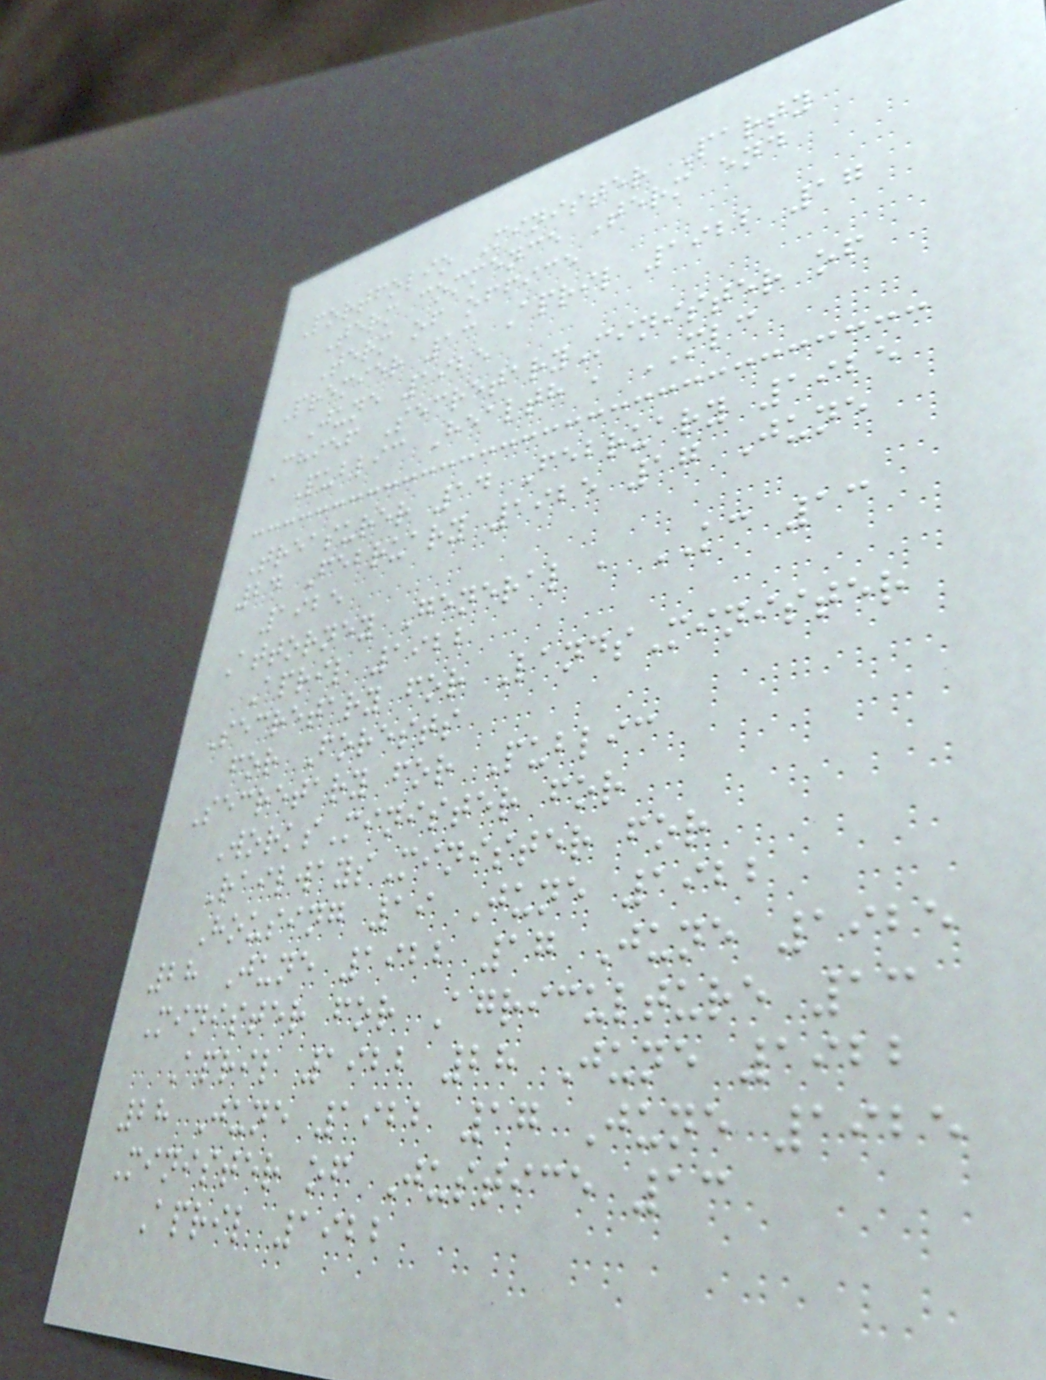Portfolio Minister Party
Term commence Term end
Term of office
Premier 13 April 1922 17
June 1925
Chief SecretaryMinister of
Public Health , MLC
Treasurer 14 February 1925
24 February 1925 17 June
1925
Attorney General , KC 13
April 1922
Secretary for LandsMinister
for Forests
Secretary for Public
WorksMinister for
RailwaysMinister for
Housing 19 June 1922
28 June 1922 17 June 1925
Minister for Agriculture 13
April 1922 28 June 1922
28 June 1922 17 June 1925
Minister of Justice 13
April 1922
